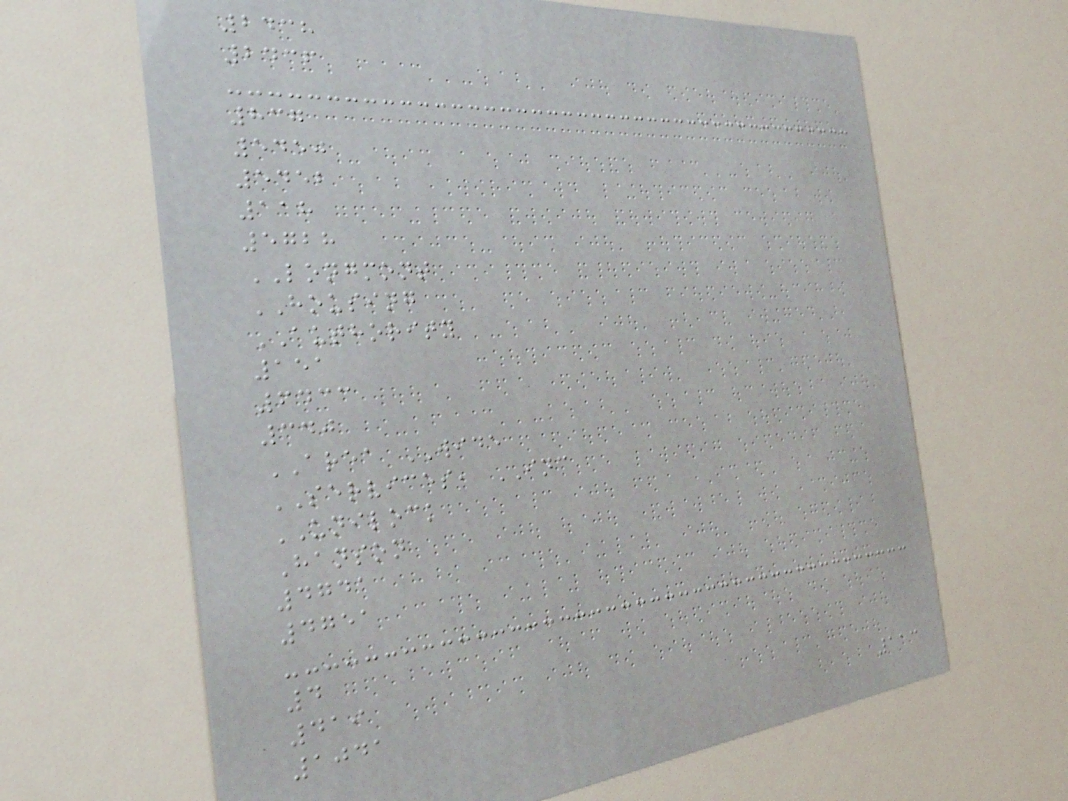2438
2436
837
5450
5452
118
5728
LONGMONT
HOUSING
AUTHORITY
151
6433
340
AREA WIDE
SERVICES, INC
UNILOCK
Hanson
4741
4751
4
419
1041
113
